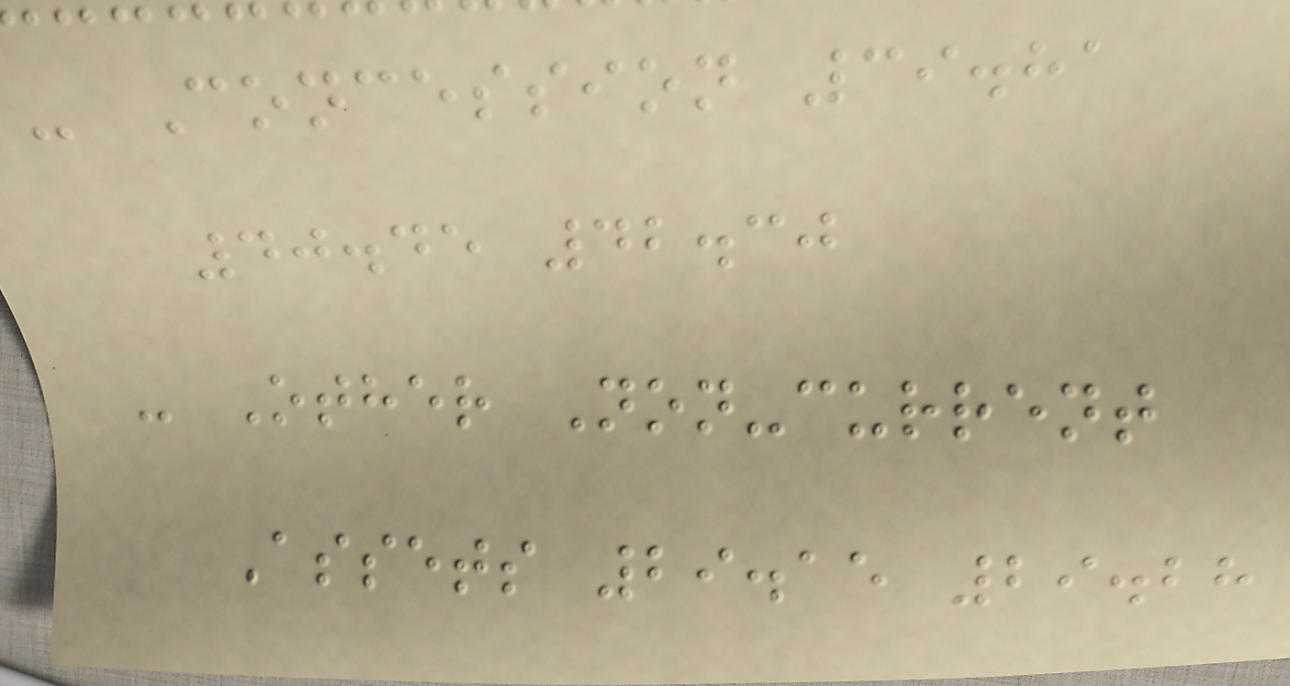- Concession 39.81
40.45 42.30
- Other Non-current
Assets 29.15 29.28
